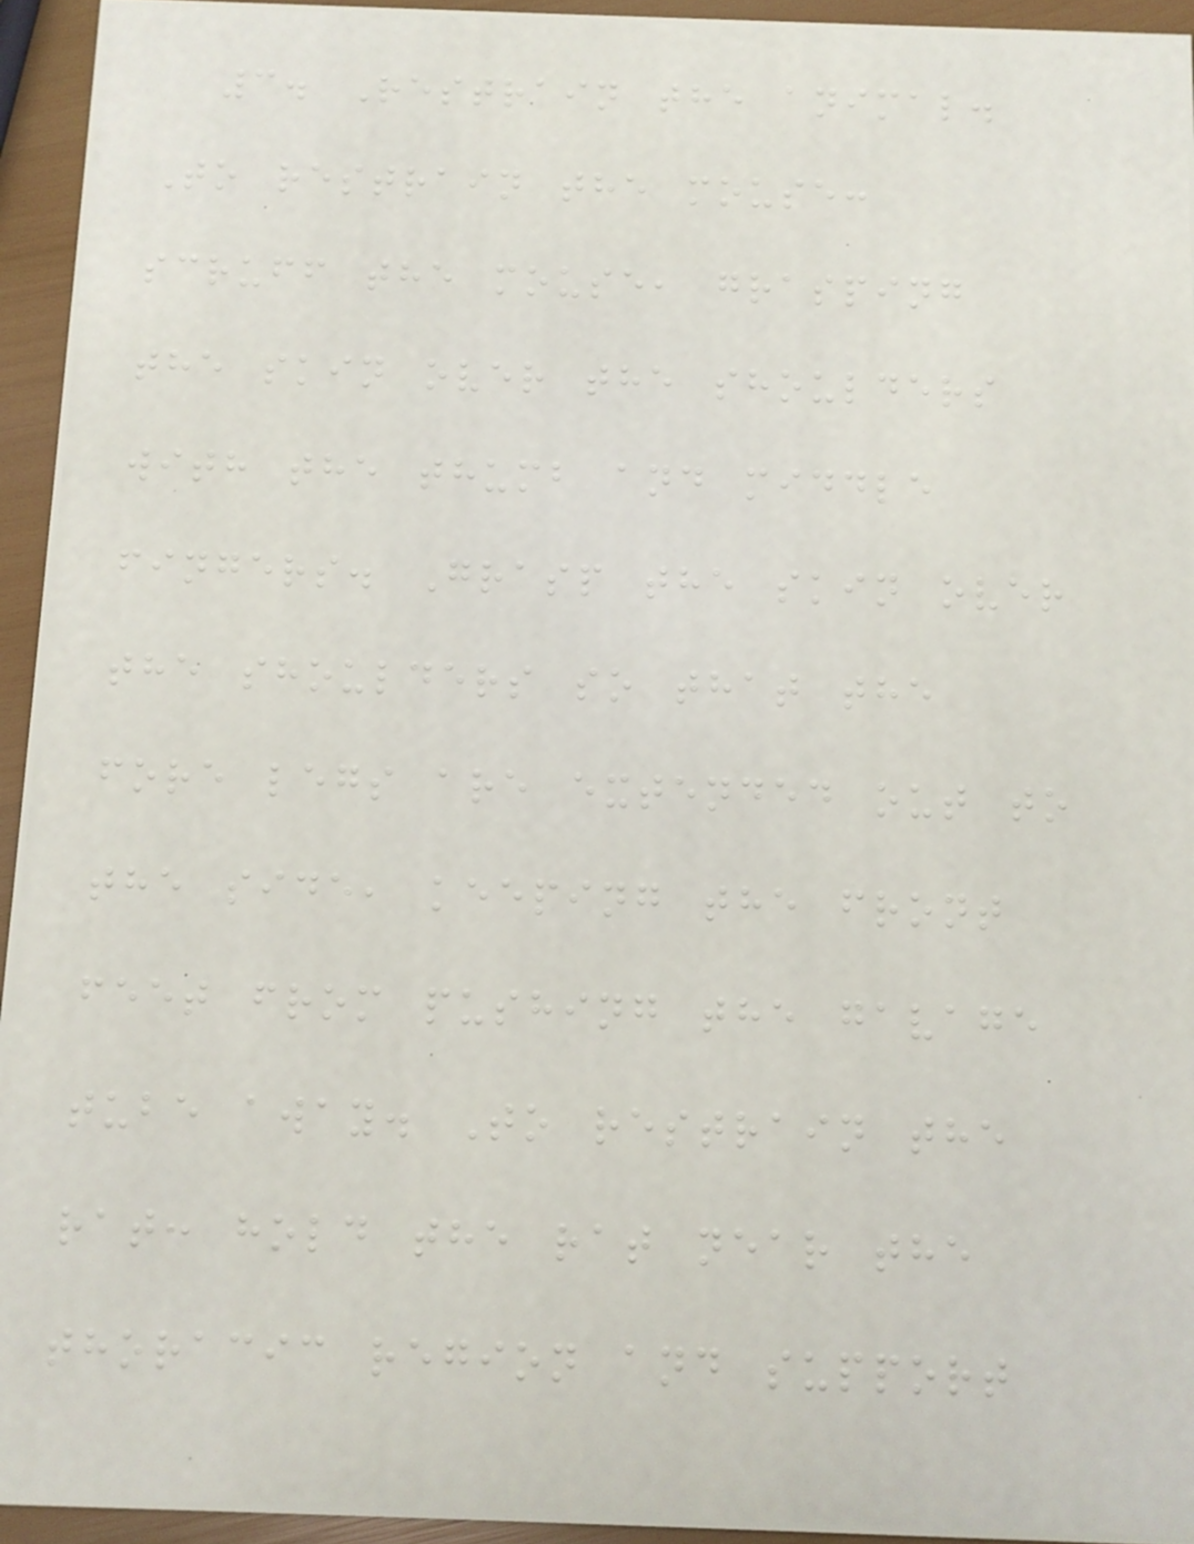3. Restrain the animal.
To restrain the mouse:
scruff the mouse, grasping
the skin over the shoulders
with the thumb and middle
fingers. Grasp the skin over
the shoulders so that the
fore legs are extended out to
the side, keeping the front
feet from pushing the gavage
tube away. To restrain the
rat: hold the rat near the
thoracic region and support
